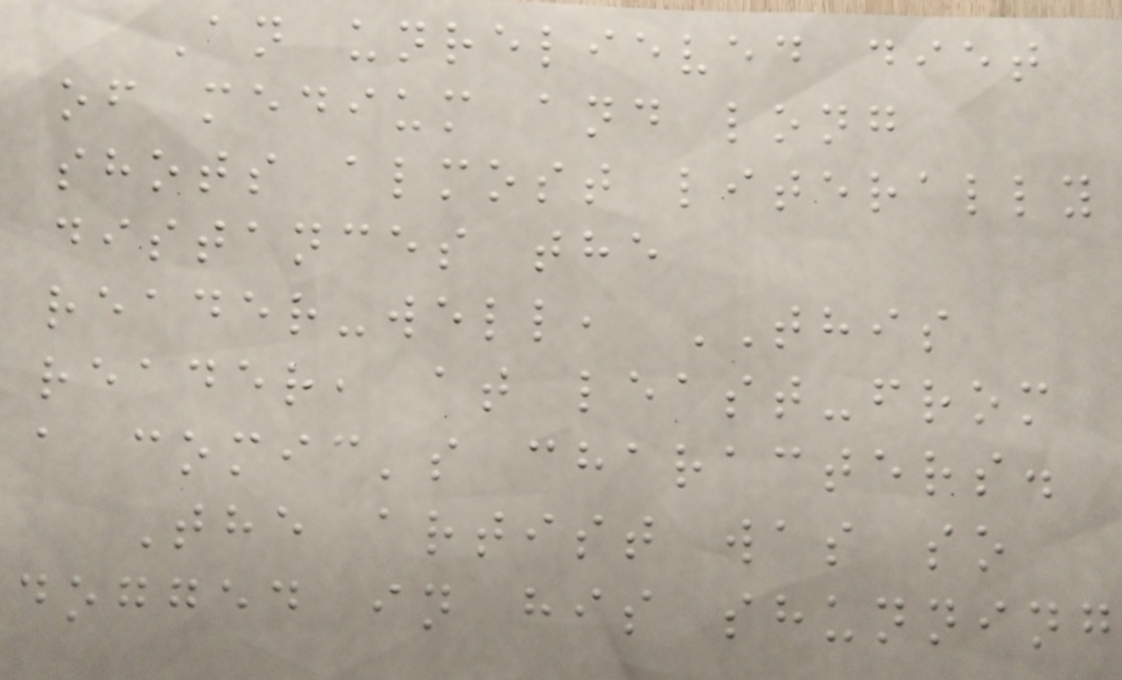An unrelieved diet
of medium and long
shots almost literally
distances the
reader-well, THIS
reader, at least-from
a comic's characters.
The artist was so
dogged in his shunning
